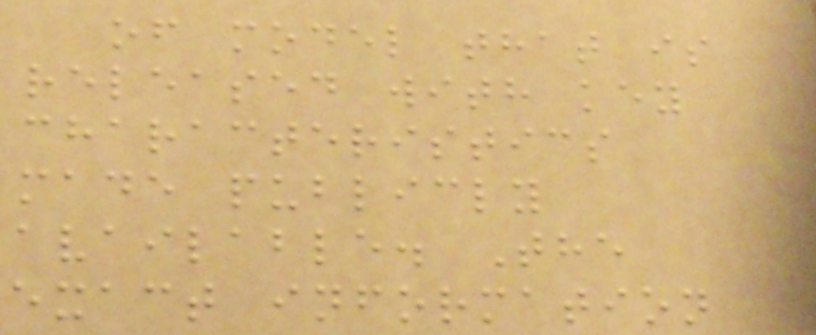of model that is
released with key
characteristics
made publicly
available. The
exact information
